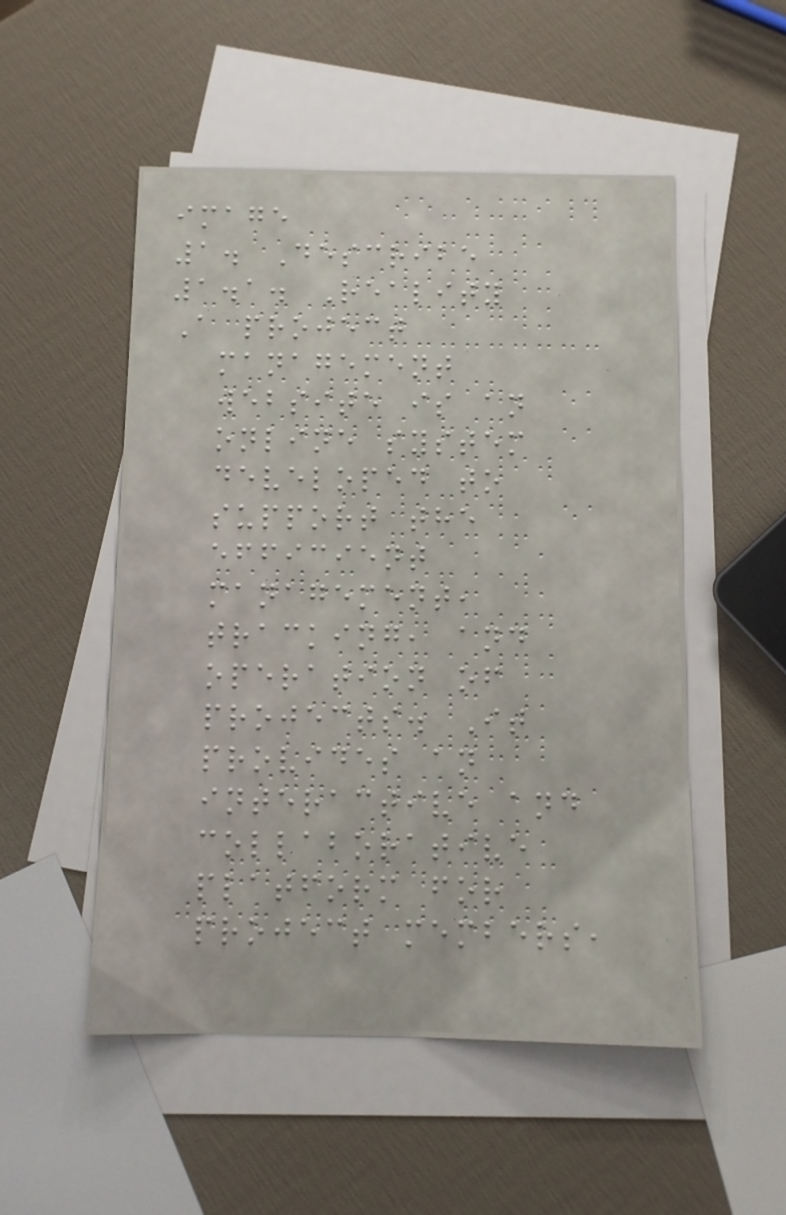image
1. Describe
1.1. Reality
A project
management
website is an
online system
developed to
support the
efficient
management,
tracking, and
operation of
projects. It
provides an
interactive and
collaborative
platform for
project members,
